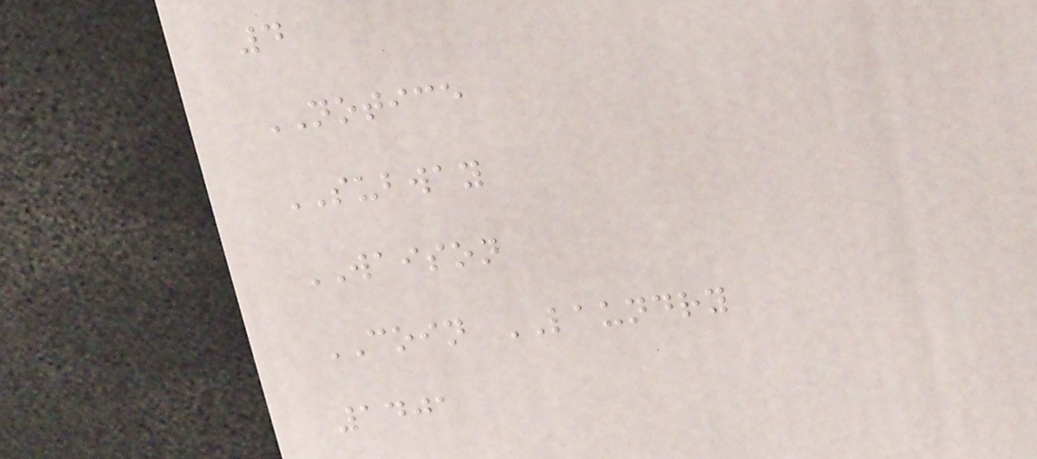4
NOTICE
SUBWAY
WAISON
COIN LAUNDRY
1401
